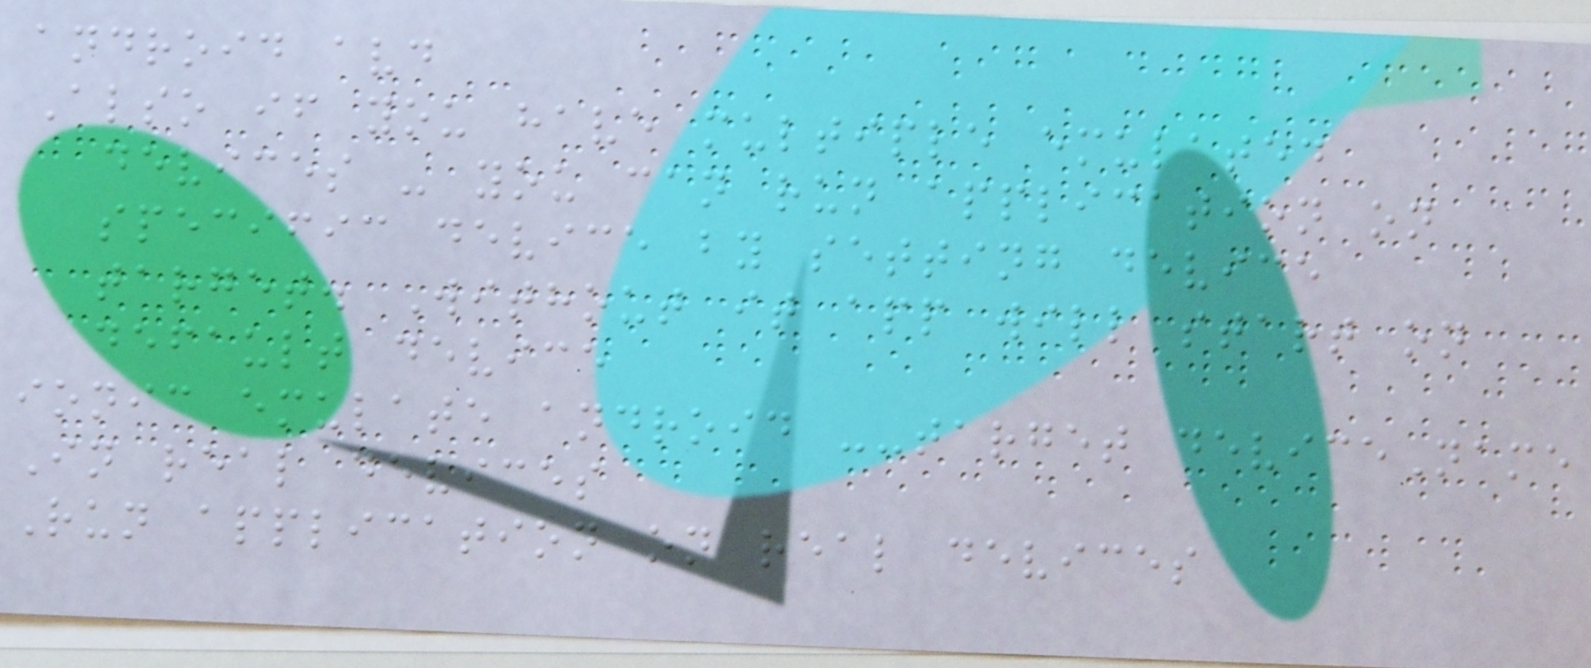android avd
Also if you have multiple emulated
devices - you can run application on
specific device by setting device
target. Without it app will start on
default device
ionic emulate android --target deviceName
In real devices
Run application on real devices
